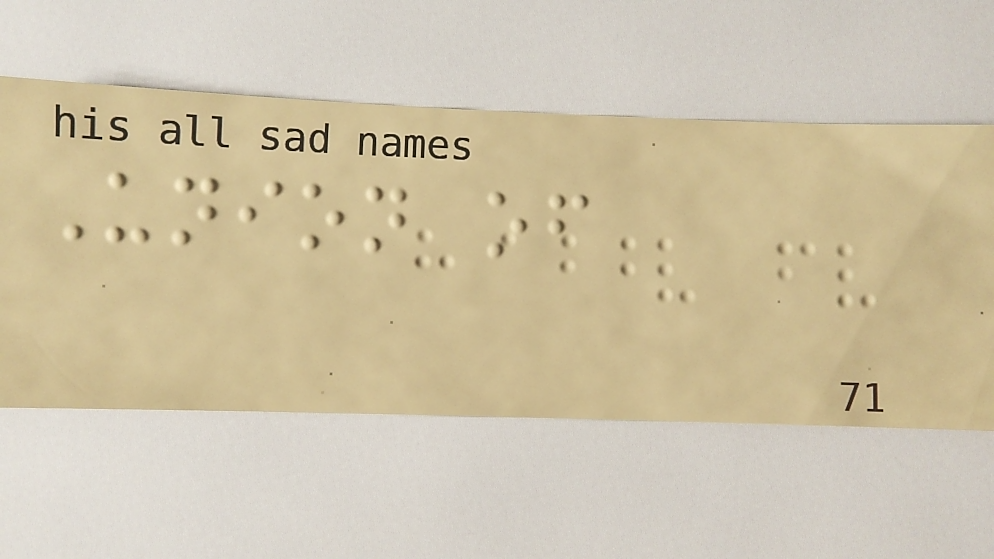Union of
